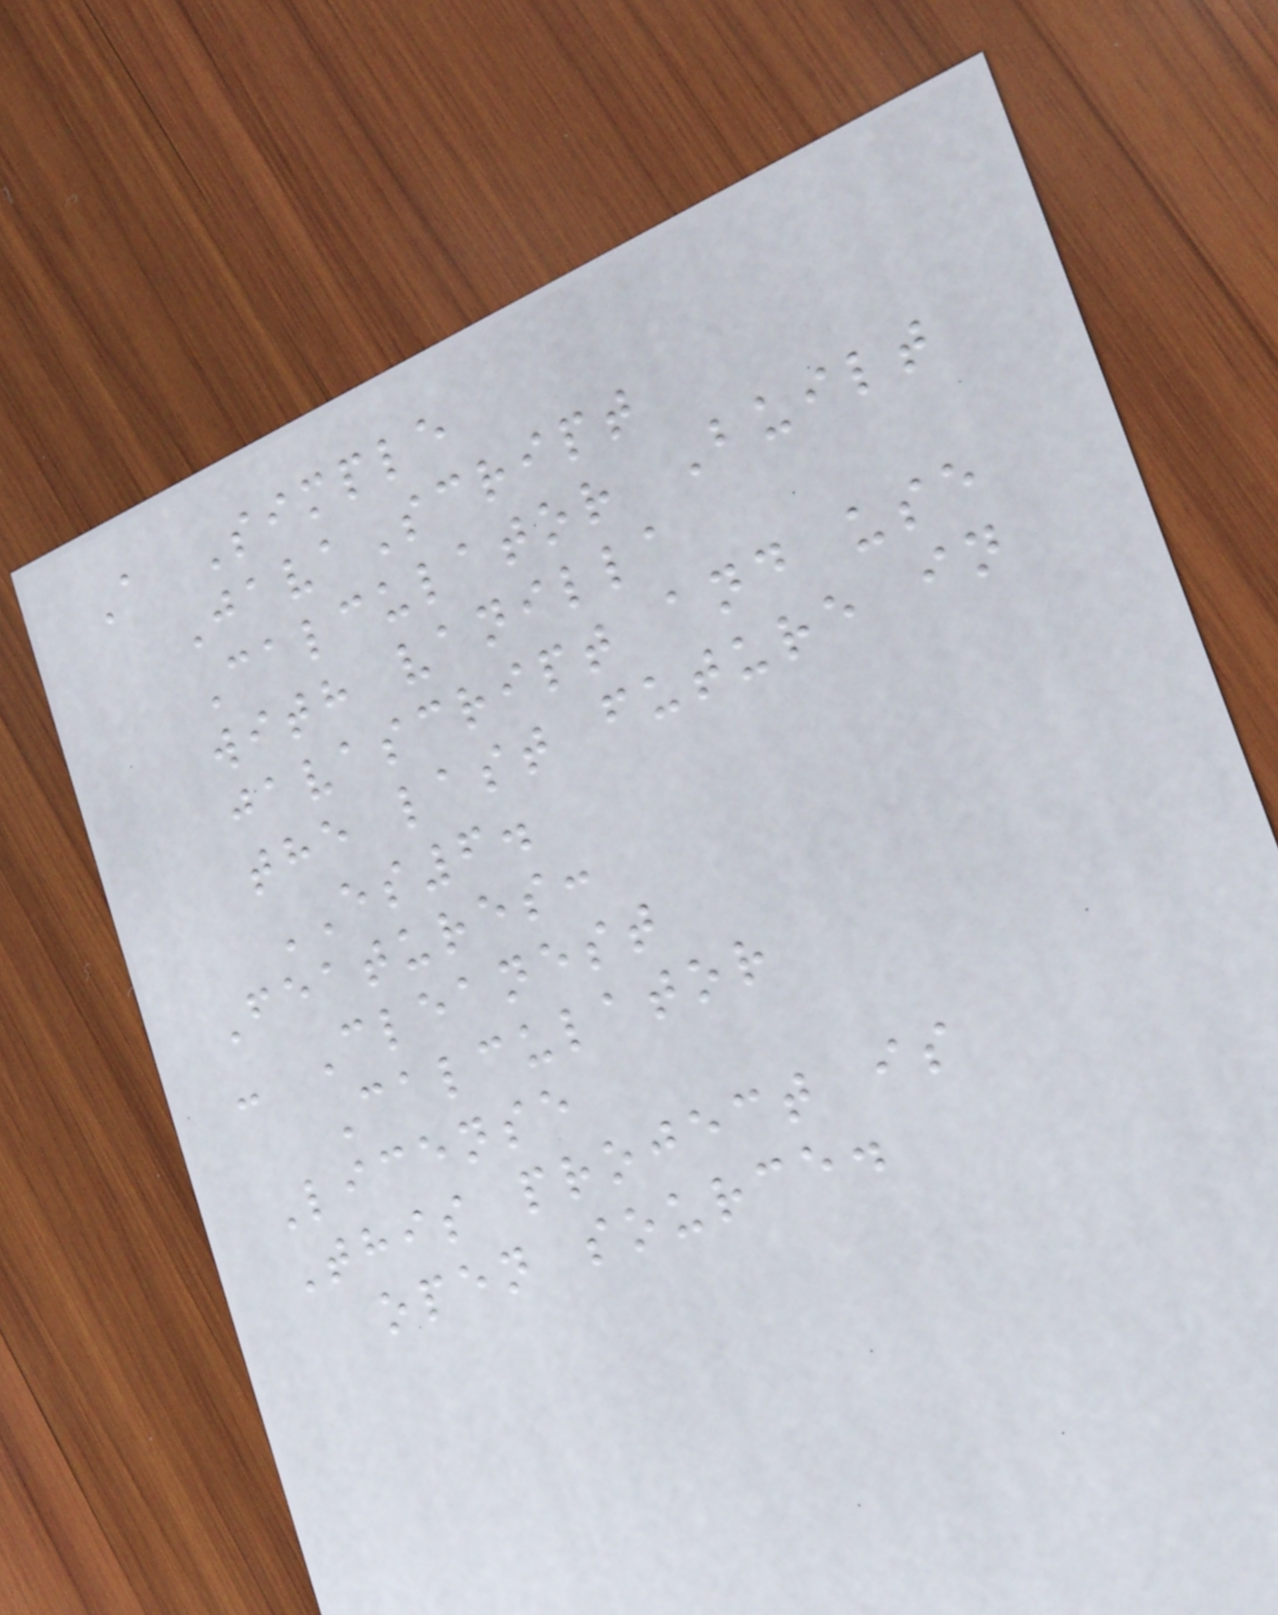A Simple
JavaScript
Calculator Built
with vanilla
javascript and use
the last future in
ES6.
Features:
- Cleanest
Calculator
License
This project is
open source.
